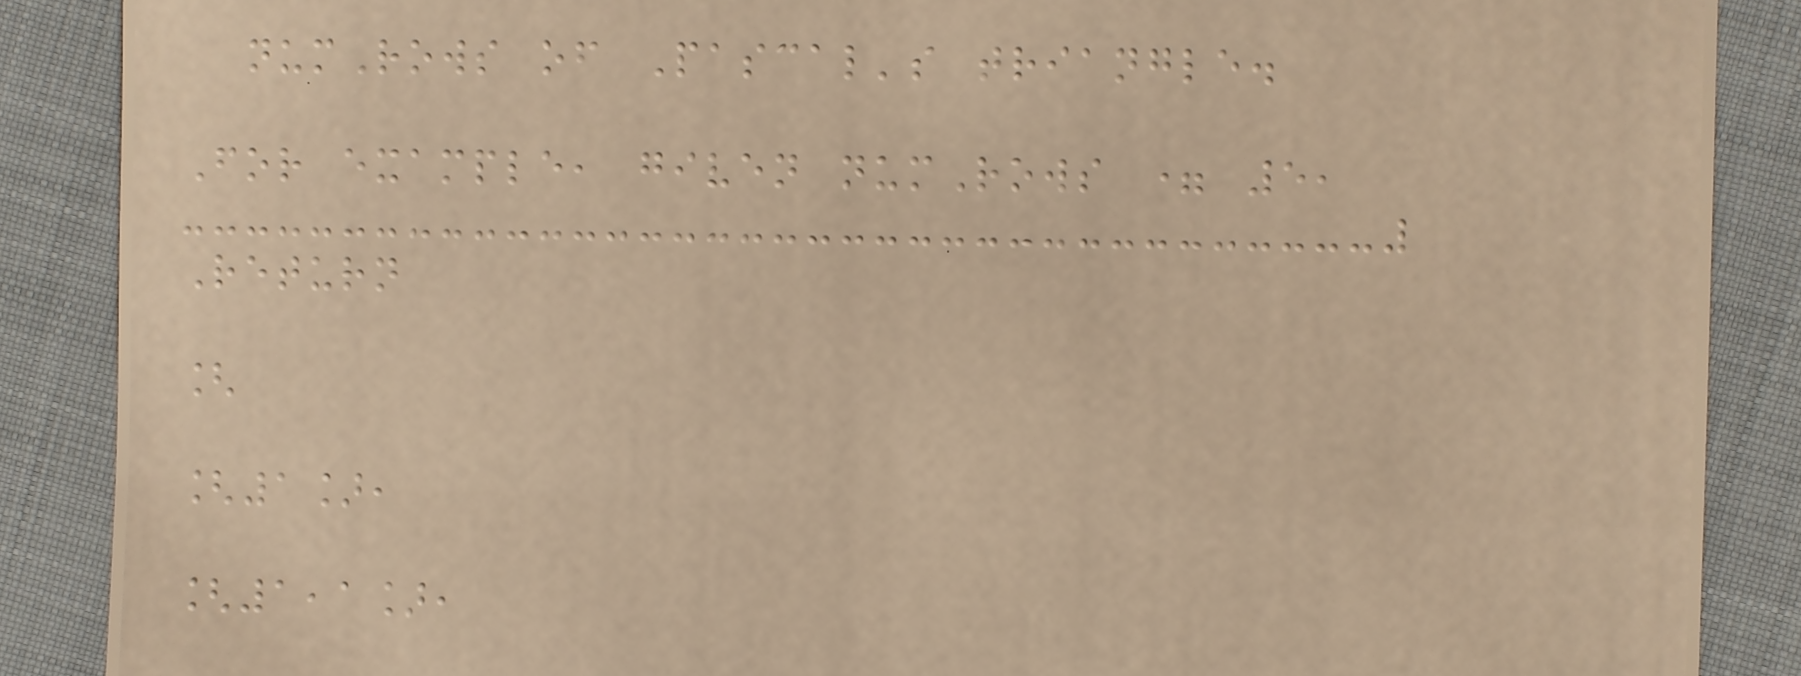numRows of Pascal's triangle.
For example, given numRows = 5,
Return
[
[1],
[1,1],
